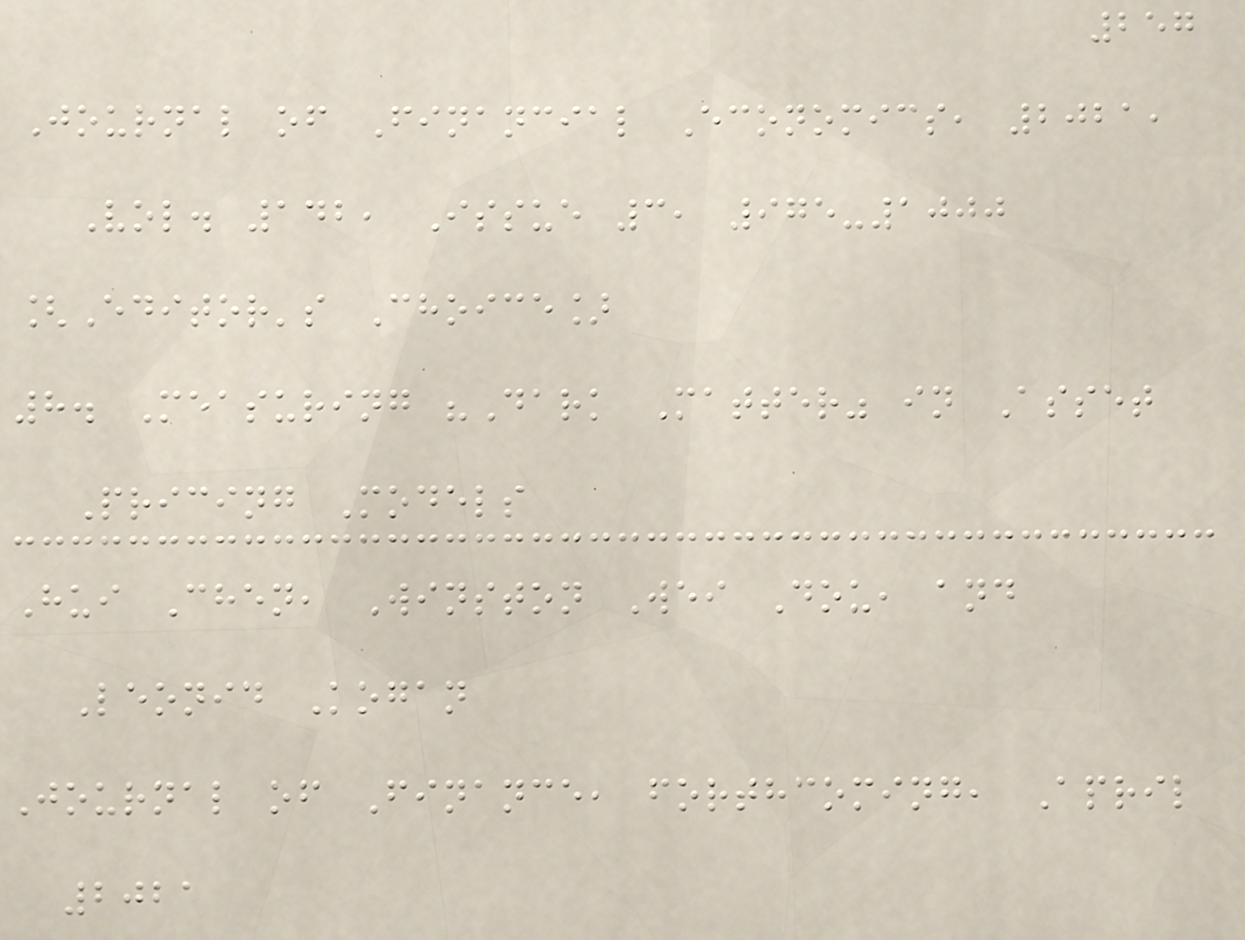257
Journal of Financial Economics, 2021,
Vol. 142, Issue 3, 975-1000
[Editor's Choice]
8. Measuring "Dark Matter" in Asset
Pricing Models
Hui Chen, Winston Wei Dou, and
Leonid Kogan
Journal of Finance, forthcoming, April
2021
